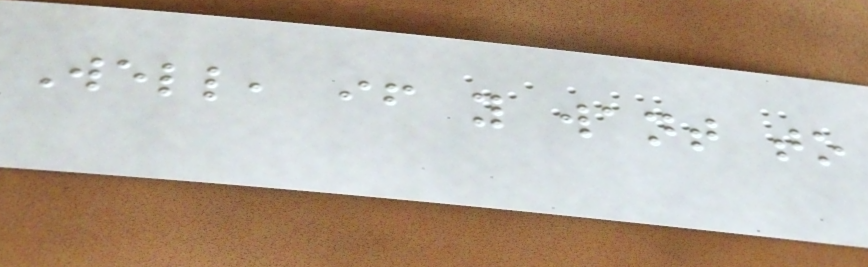Well, if you want to
